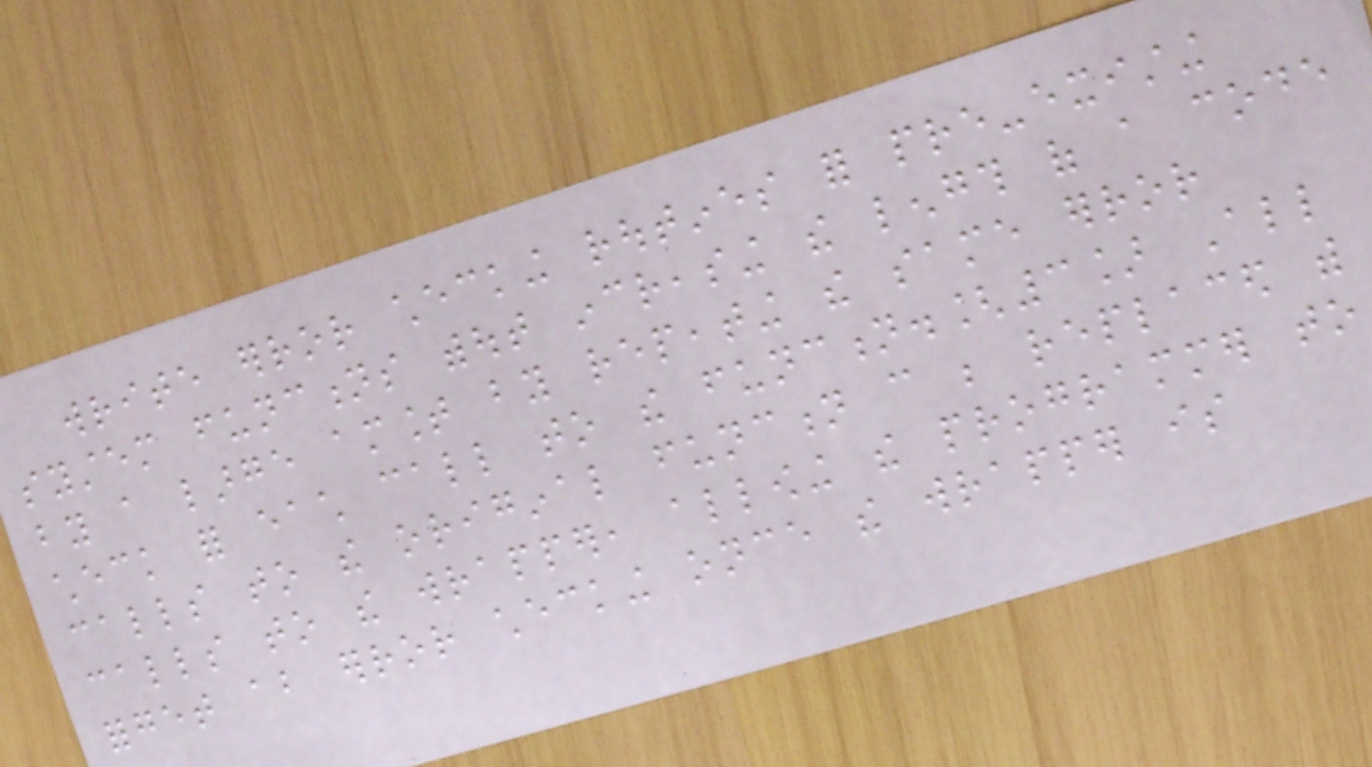write error checking routines for pre-existing
system functions without increasing the length of a code
by a large amount by repeating the same error
check for each call to the function.[3] All
calls to the original function can be replaced with
calls to the wrapper, allowing the programmer to
forget about error checking once the wrapper is
